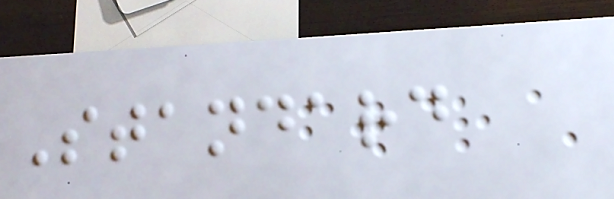Standard
